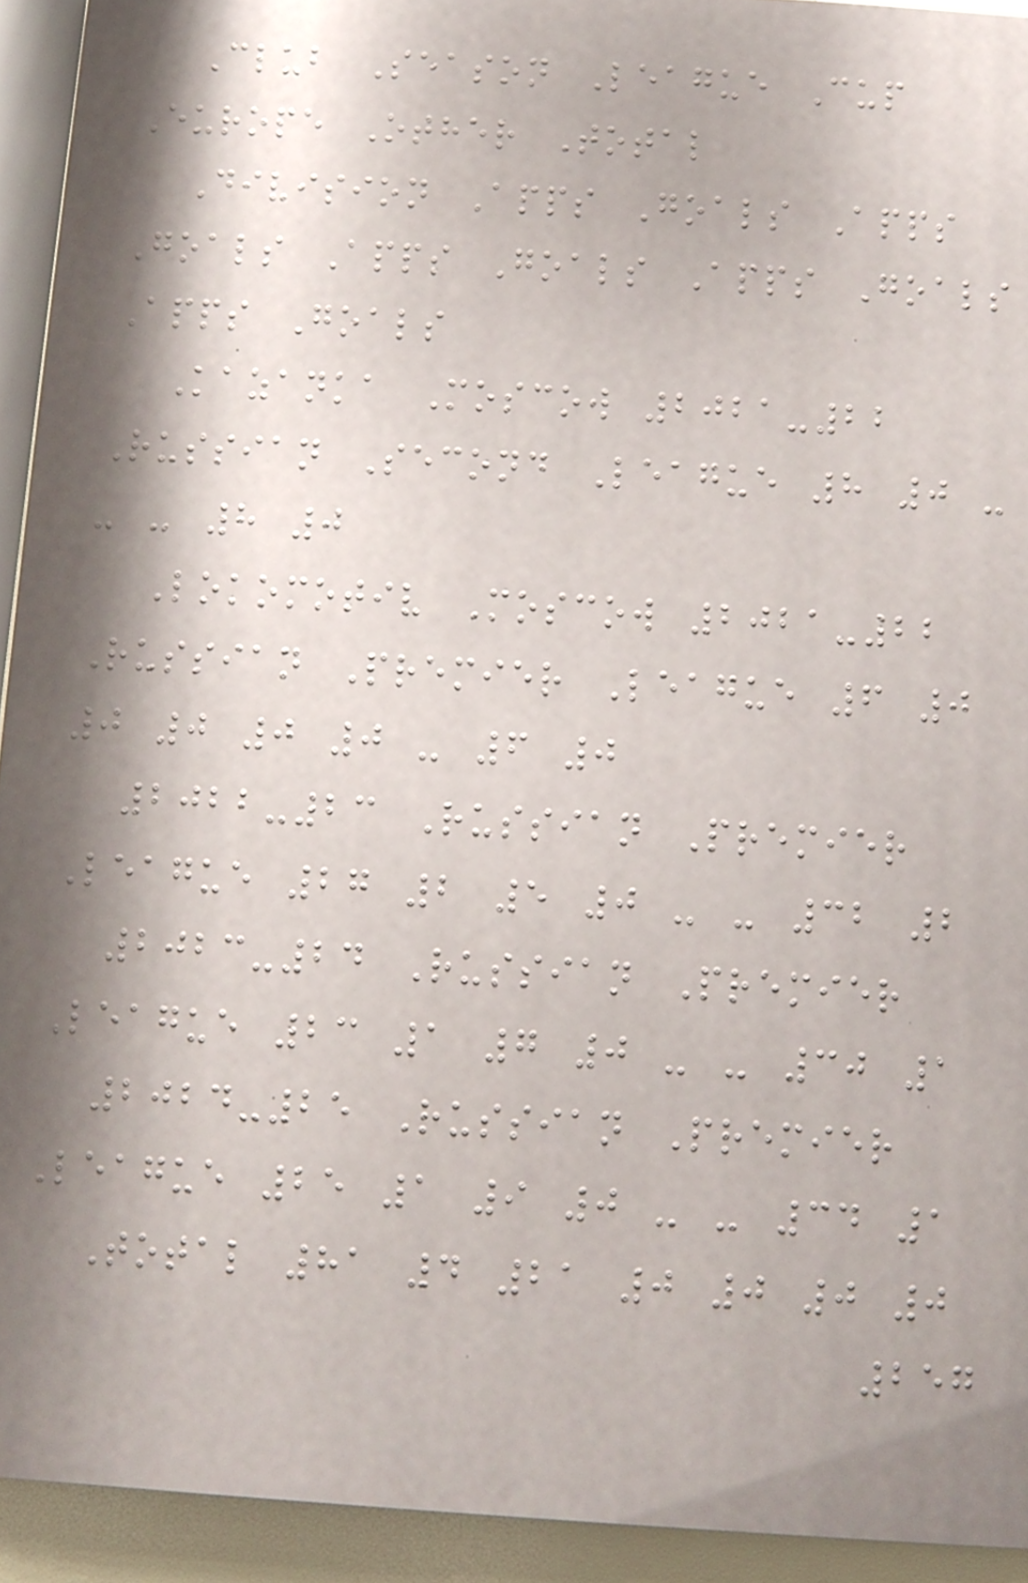Club Season League Cup
Europe Other Total
Division Apps Goals Apps
Goals Apps Goals Apps Goals
Apps Goals
Kazanka Moscow 2021-22
Russian Second League 8 0 -
- - 8 0
Lokomotiv Moscow 2021-22
Russian Premier League 6 0
0 0 0 0 - 6 0
2022-23 Russian Premier
League 27 2 5 0 - - 32 2
2023-24 Russian Premier
League 23 1 7 0 - - 30 1
2024-25 Russian Premier
League 25 1 9 0 - - 34 1
Total 81 4 21 0 0 0 0
257
